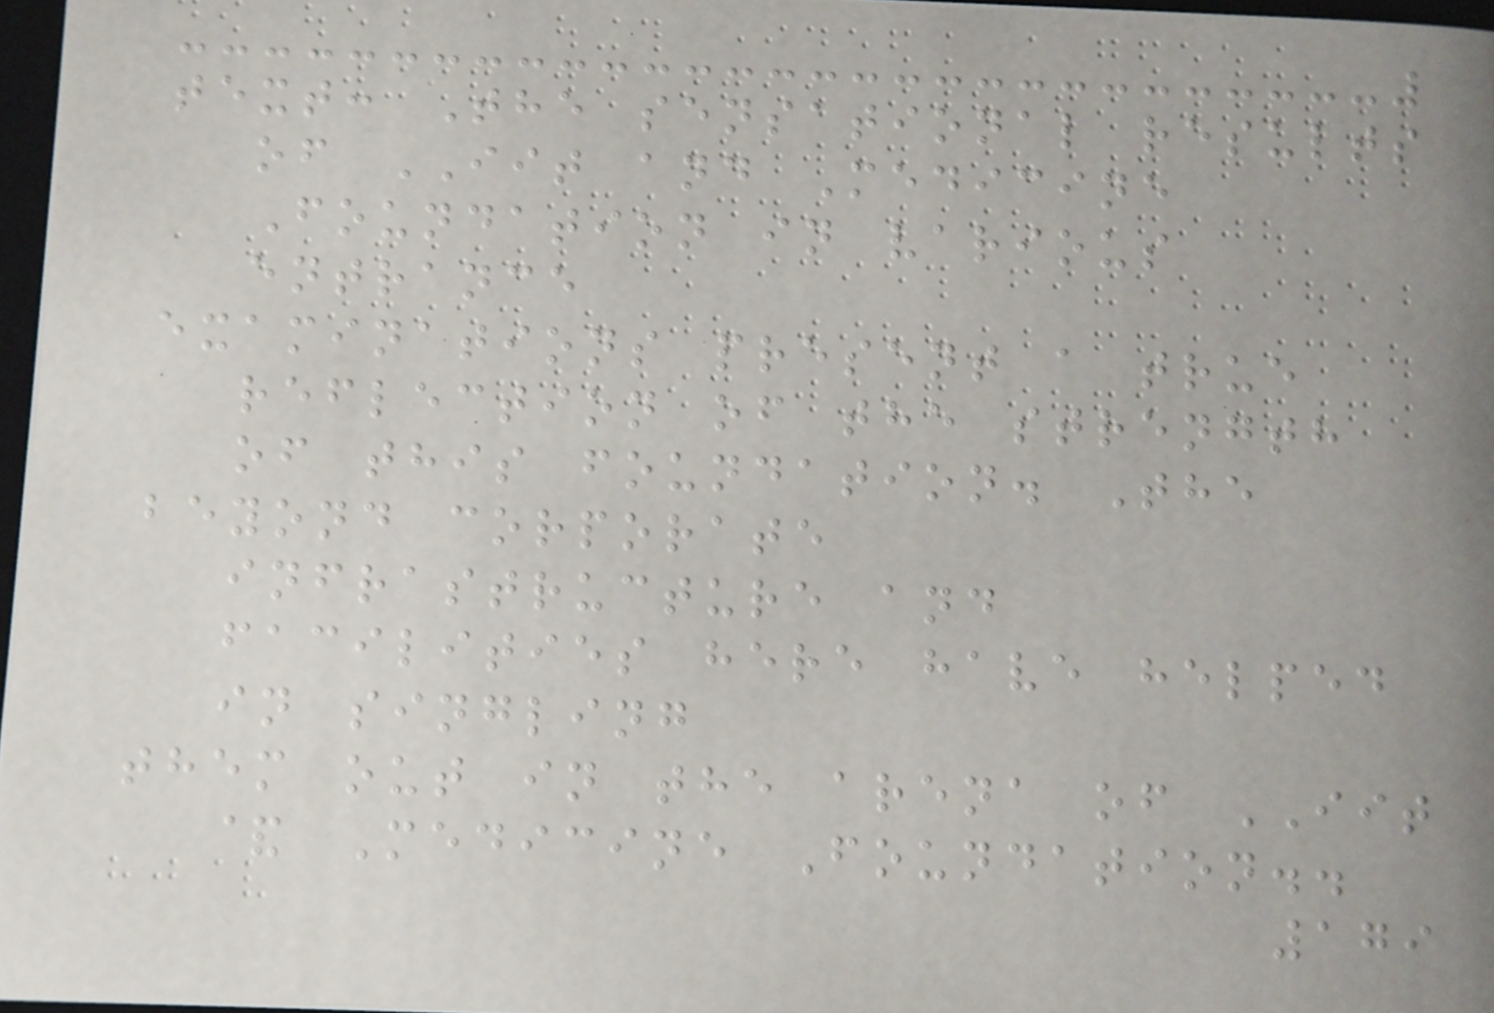text: The sensational results
of IIT and Medicine
Foundation in various
entrance
examinations present a true
reflection of the strength
of this foundation. The
beyond corporate
infrastructure and
facilities here have helped
in singling
them out in the arena of IIT
& Medicine Foundation..
179
